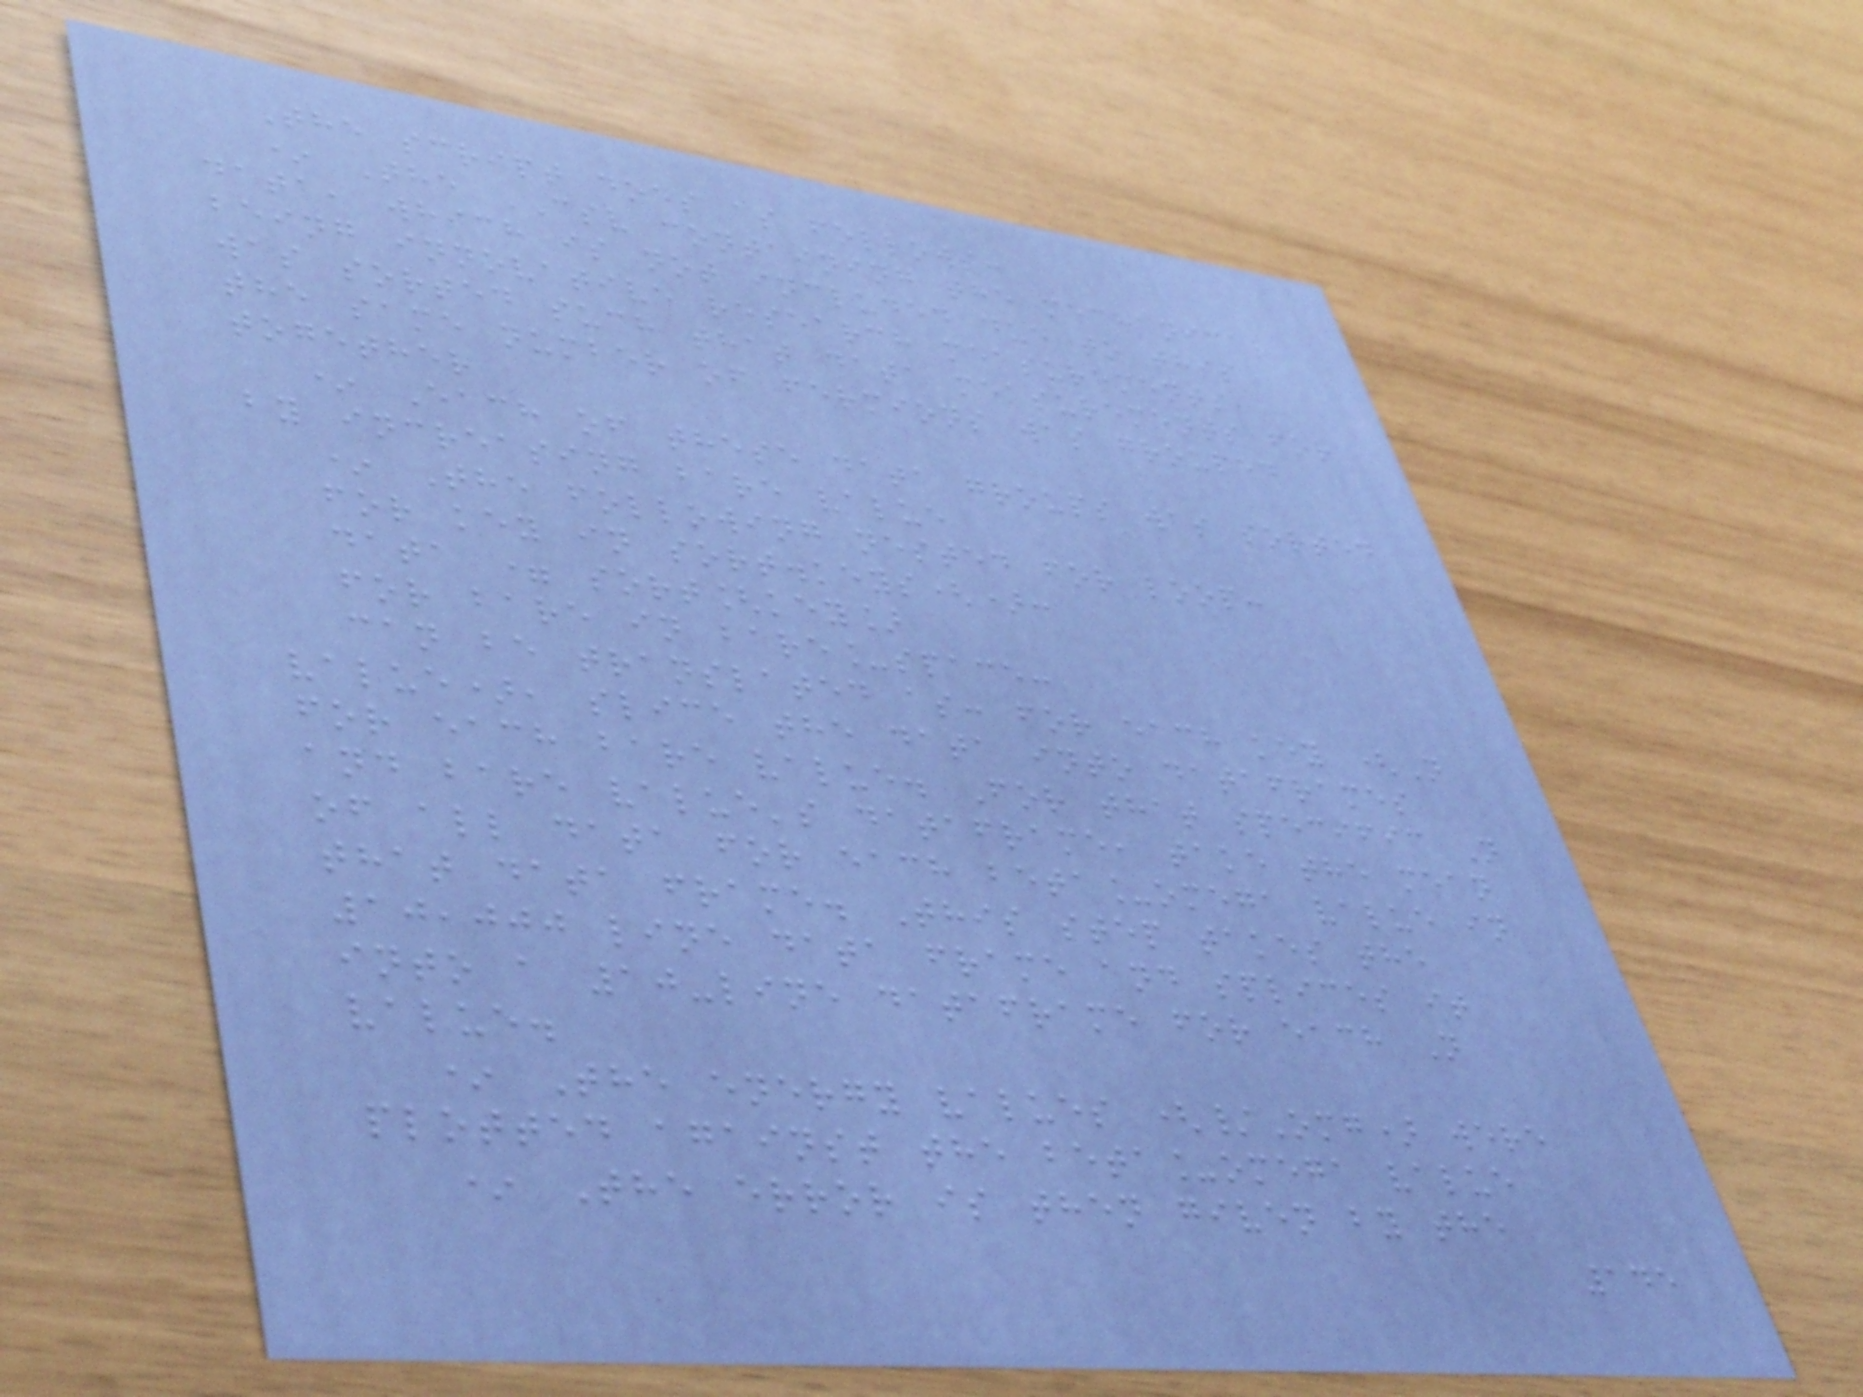The script does as follows:
* The CSV containing the mechanical
data, which is not included due to this
being innovative research measurements,
was sorted such that data measurements for
the same number of fermions was grouped
together
* Each of these data groups was sorted
by increasing bare value
* The following nested for loop:
for key in sort.keys():
data = sort[key]
for bare in bare_space:
can be translated as: for each key (N
value), slice the data into dataframes
for each bare value. For that specific N
and bare value's dataframe, take the mean
of all data for each beta_omega value in
that data frame. This step takes the
10,000 line data frame and splices it
into a 10-line dataframe for each N
value.
* The energy values (/Omg) were
plotted against the beta_omega value
* The error is then given by the
145
